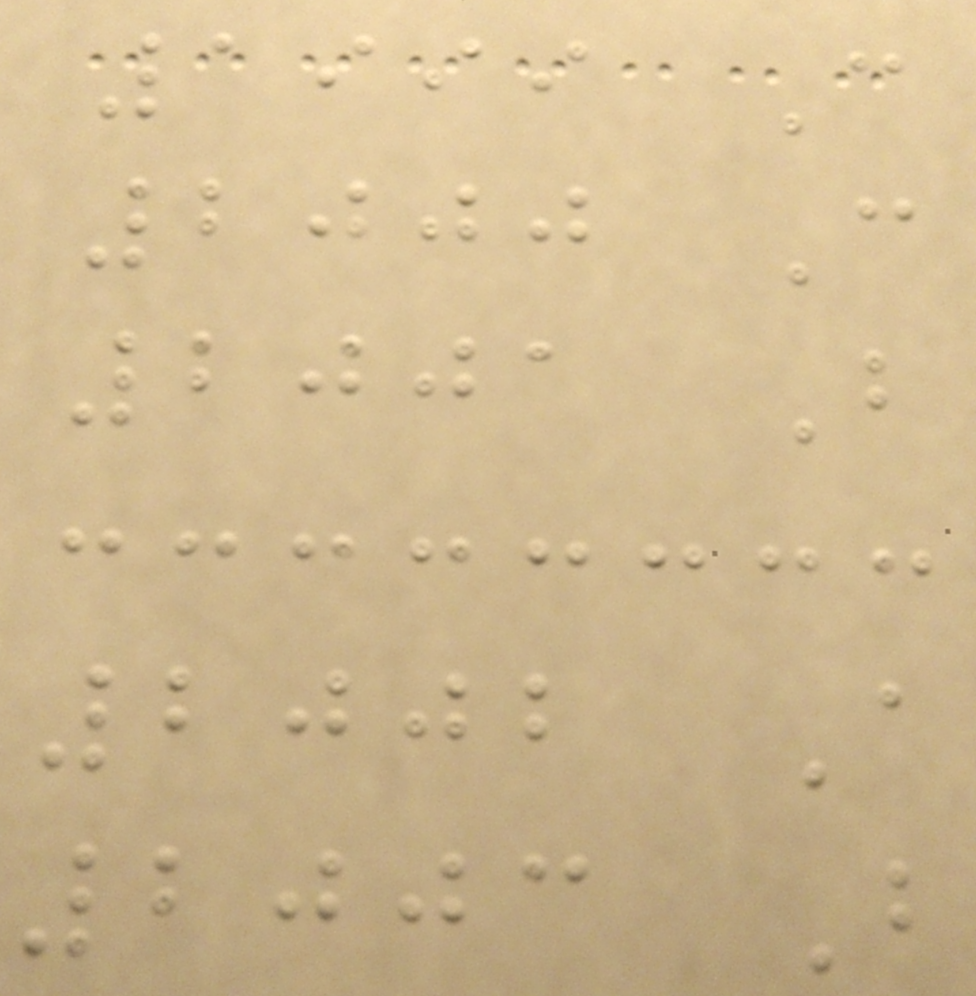1999 C
2000 C
2001 B
2002 A
2003 B
